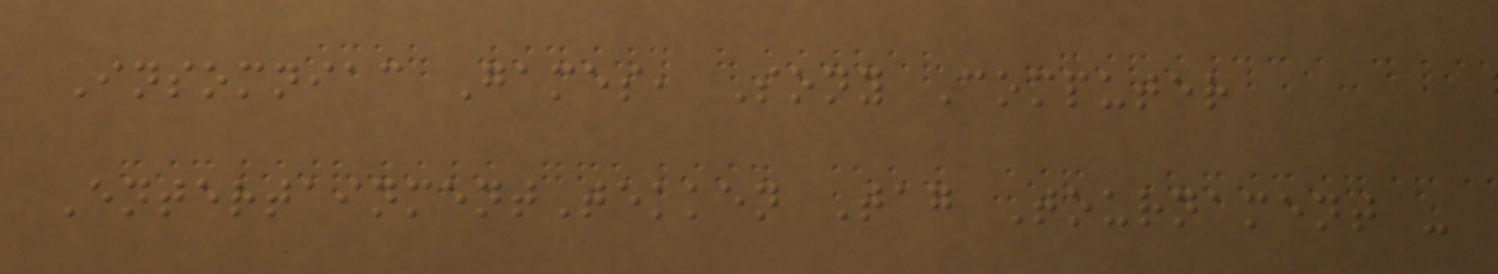Insomniac Games, Sony Computer
EntertainmentTekken Tag Tournament -
